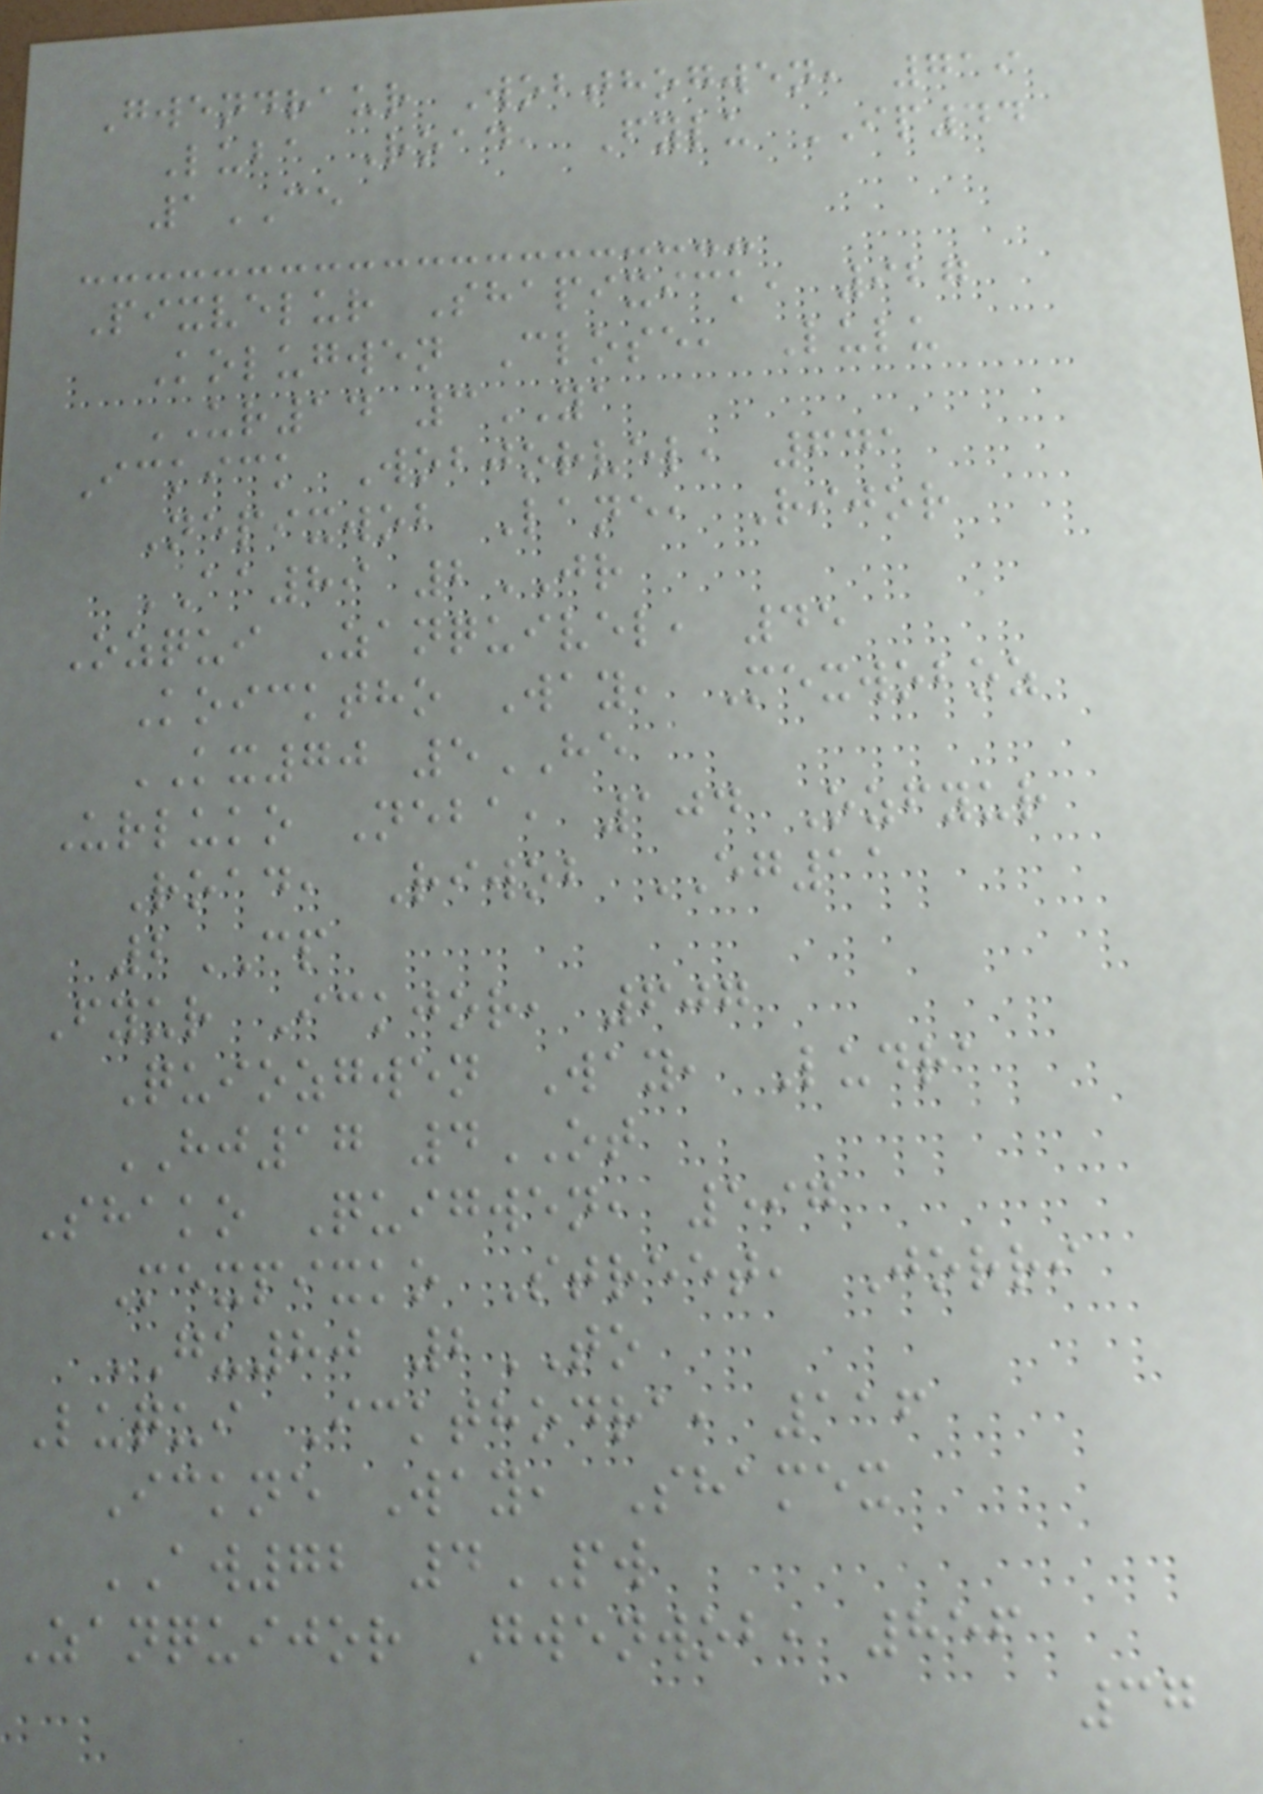Gwendraur Wobthogwen, 719
Luba Road, Fylu IP44
1CE
Pixvelur Shapixick, 927
Kolugwen Close, Lulu
UR14 3YA
Ickick Wobjorvel, 641
Nepixwob Lane, Rijor
AA89 2JR
Ozqui Zanquivel, 45
Koicktho Way, Mexwoboz
KX70 5HE
Urluko Neba, 104 Ozfyur
Road, Riwob EG11
2CP
Fyur Ickjor, 607
Quiozgwen Way, Ludra
HJ17 4OT
Shako Quigwen, 597
Mexpixko Street, Jorri
GU80 2TO
Luqui Ickthodra, 116
Ickne Way, Shamex
AW72 4PW
Zanquijor Gwenwob, 856
37
